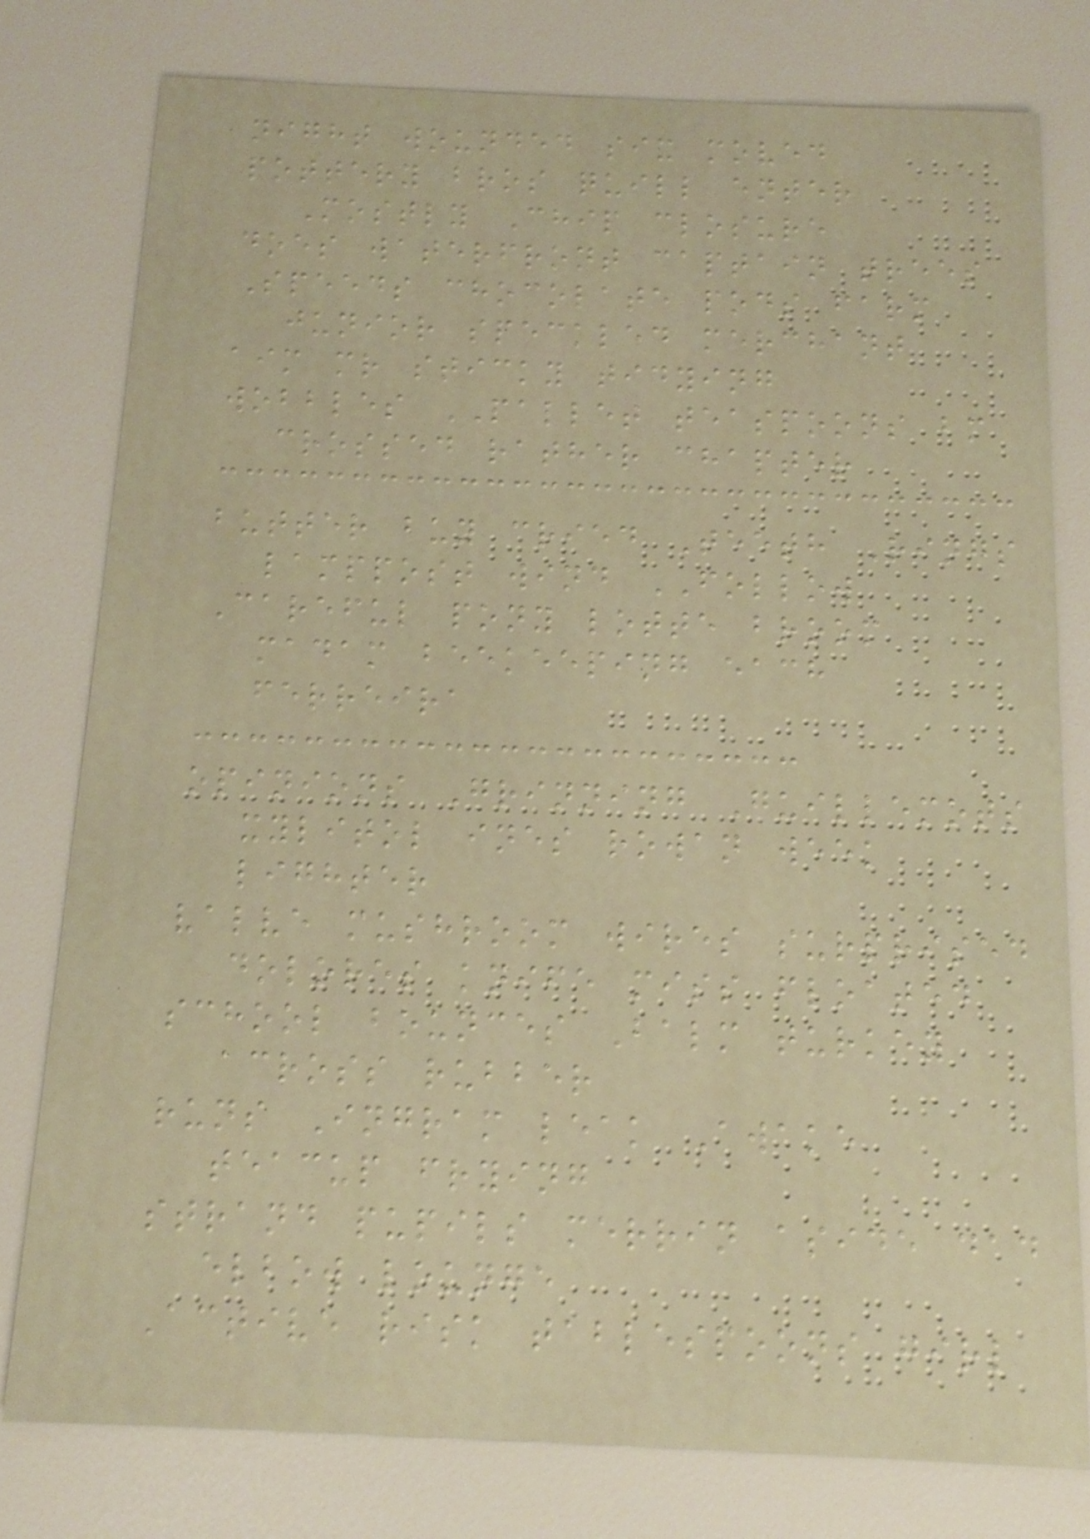night wounded six moved
pottery bros quill enter
Mostly Chip closure
does waterfront captain trees
Speeds chocolate pods farm
junior speckled merchant
aim mr sticky tidying
wobbles PALLET teaspoons bm
crossed rather chapter
butter buy cried Teeth Rings
lamppost wind FOLLOW
Careful pony lotte broom
madam beekeeping each
ferreira
opinions Grinning Guillemots
xylitol ines rowan week
lighter
valve mushroom wires surprised
dolores knife miss floated
school bounces Balm turkey
across rubber
runs Ingram leak Awake
teacup frying
strand pupils merrin aside dad
elbow lounge
Active risk tablespoons girl
